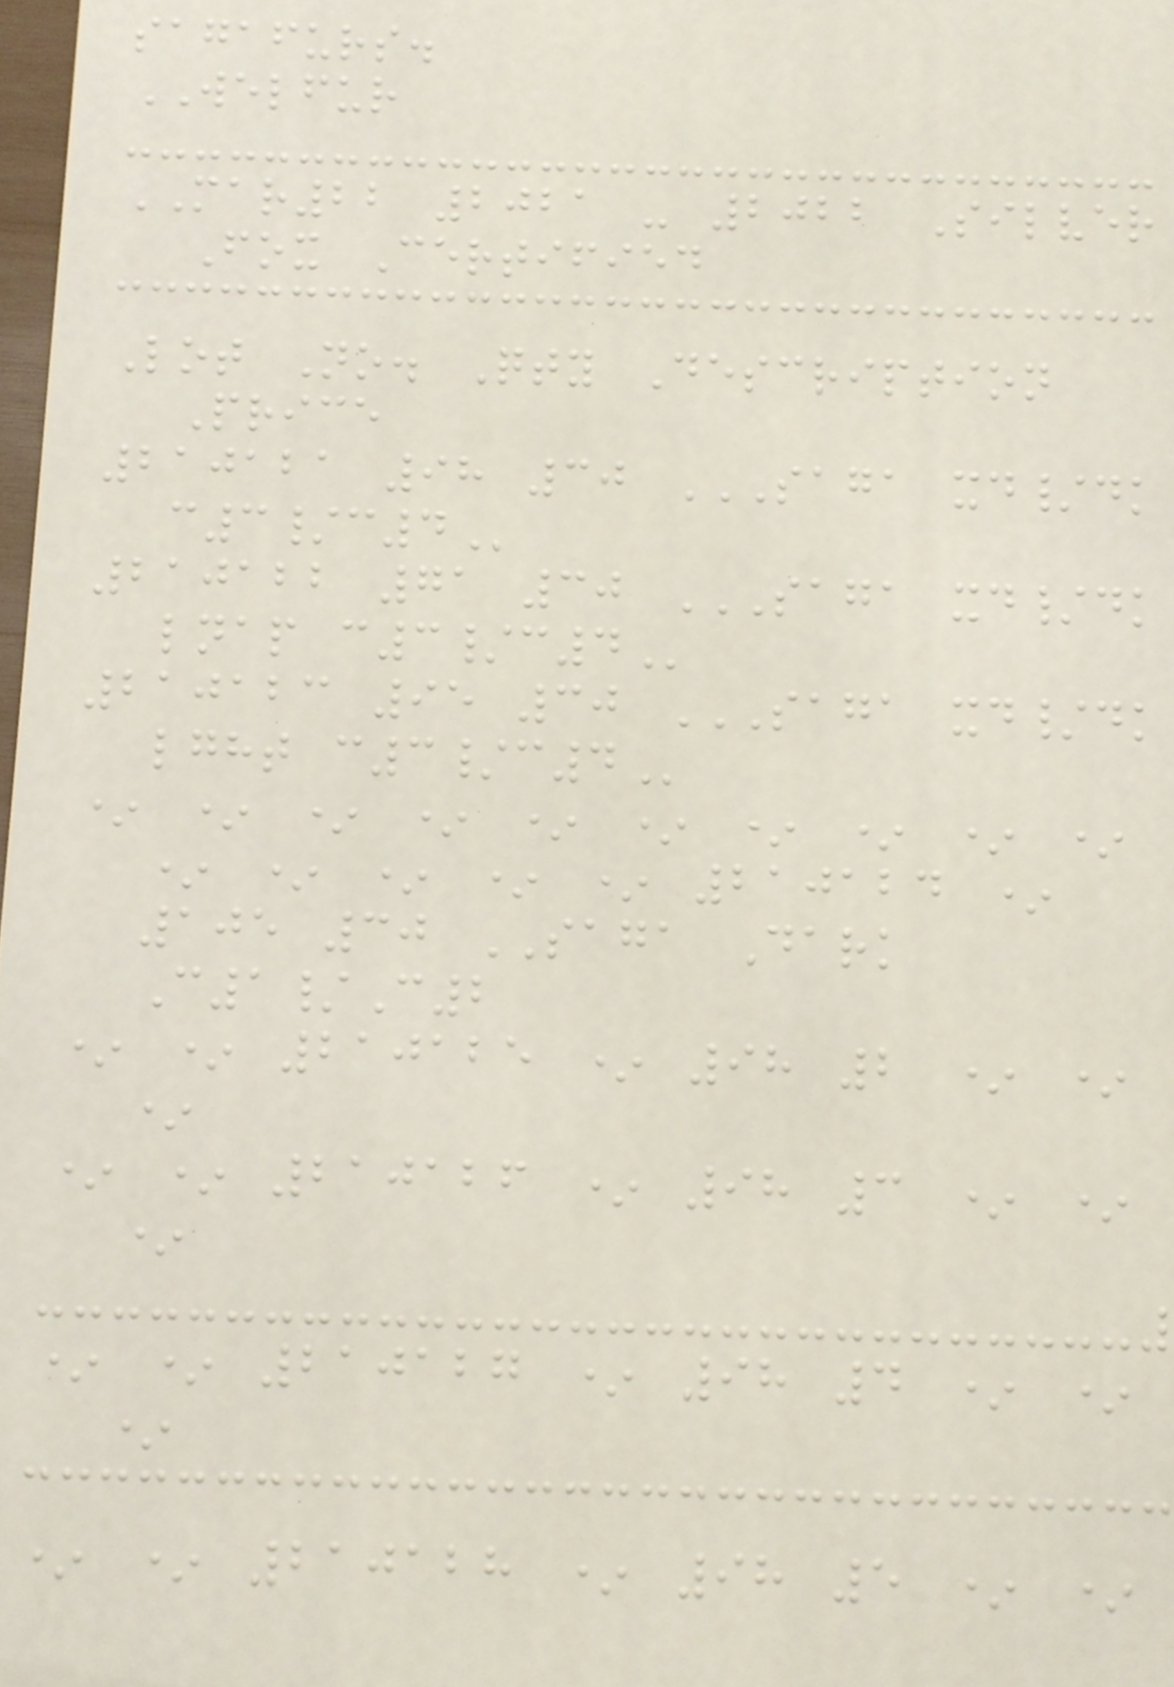sagafurs.
WELFUR
MAR22 2021 - 2022 Silver
Fox Certified
Lot No. Qty Description
Price
210121 98 30 SAGA XD/DK
C3/C4
210122 71 30 SAGA XD/DK
LNAP C3/C4
210123 95 30 SAGA XD/DK
LGHT C3/C4
* * * * * * * * * *
* * * * * 210124 *
105 30 SAGA Dark
C1/C2
* * 210125 * 98 2 * *
*
* * 210126 * 98 3 * *
*
* * 210127 * 98 4 * *
*
* * 210128 * 98 5 * *
